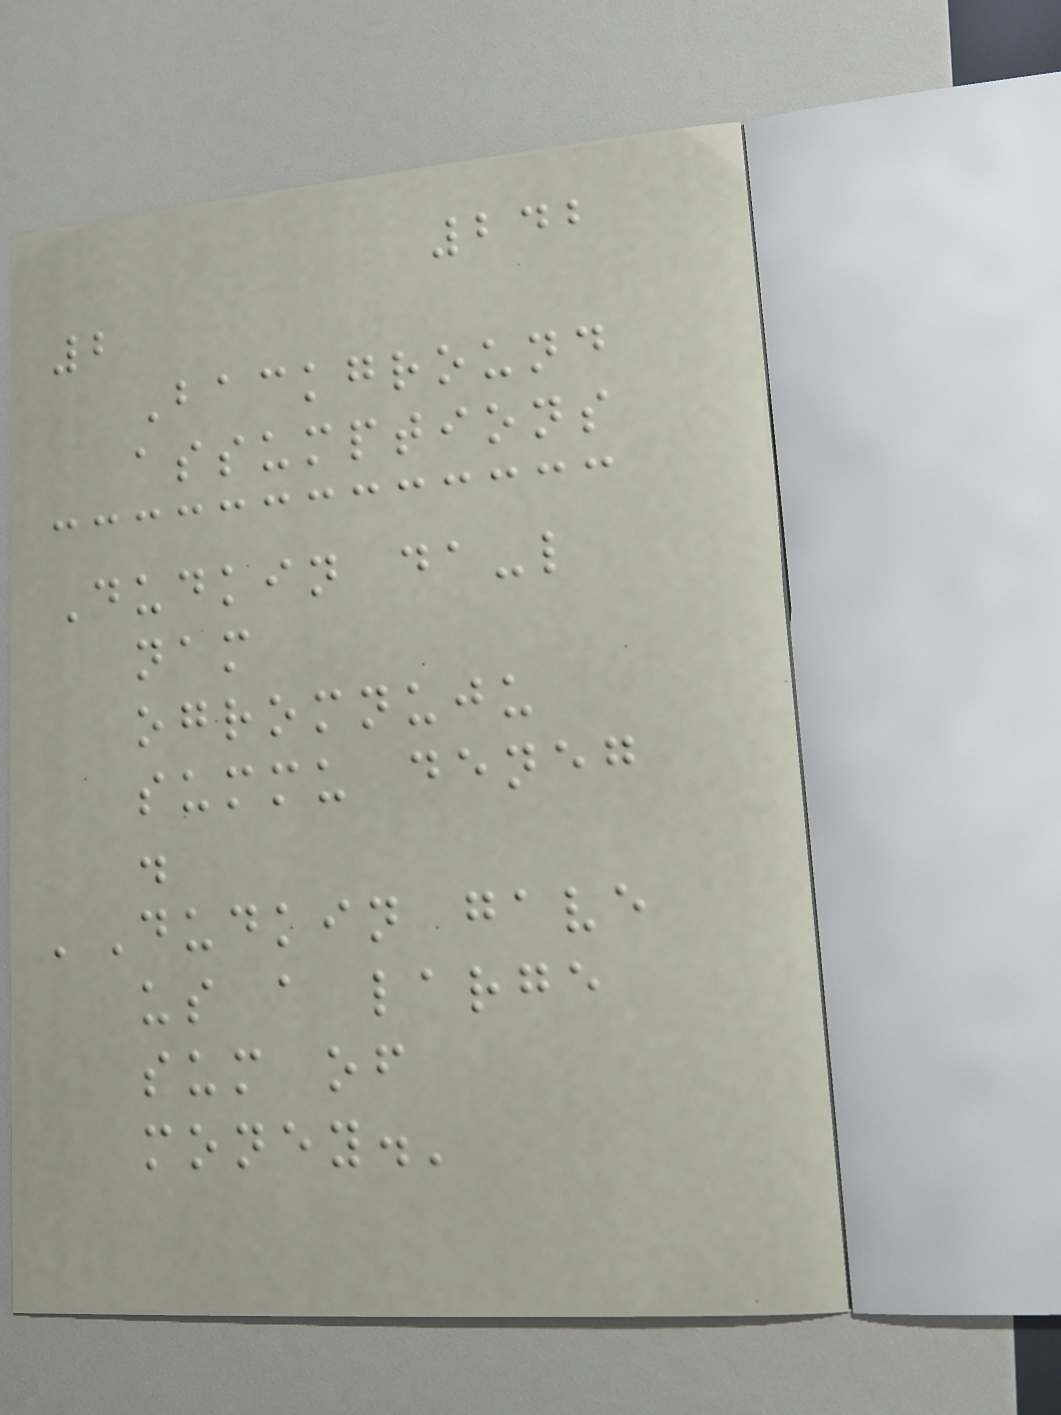242
2
Background
assumptions
Dudkin da-l
nam
ogromnuju
summu deneg
.
'Dudkin gave
us a large
sum of
money.'
